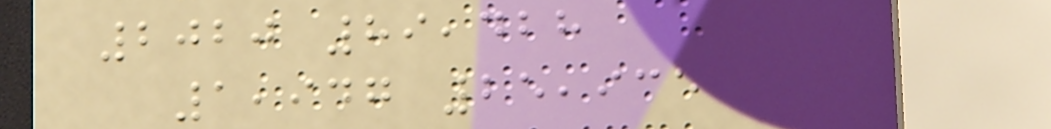2020 89,428
1,947 25,935
